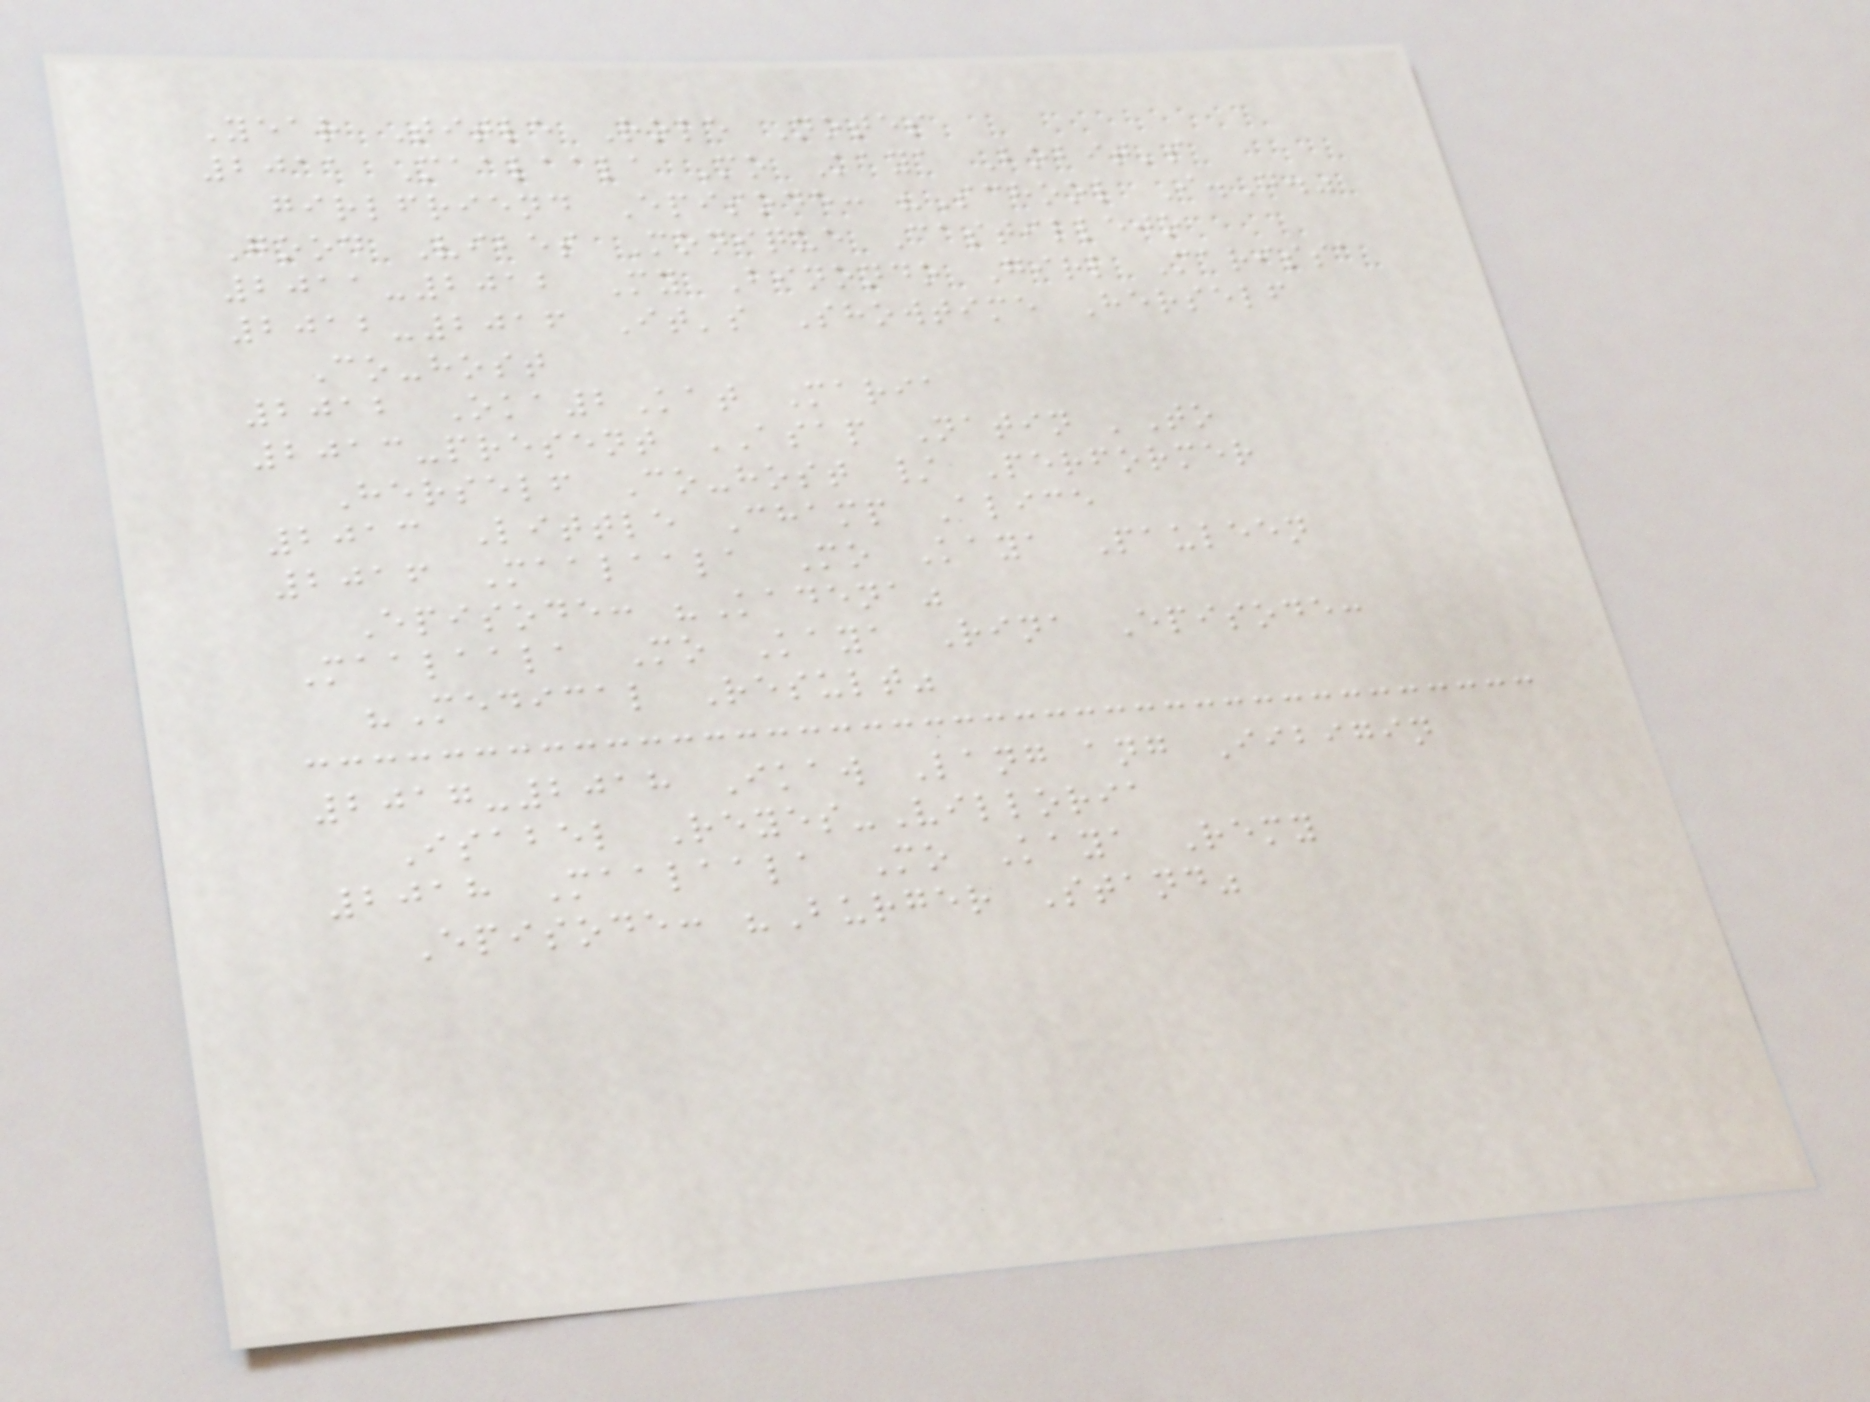Year Title Role Notes
2011 Maalaala Mo Kaya Bobit's
girlfriend Episode: "School I.D."
Good Vibes Monique Castillejo
2011-2012 My Binondo Girl Marissa
2012-2016 It's Showtime Herself
Co-host
2012 Oka2Kat Maria
2013-present ASAP Natin 'To
Herself Co-host / Performer
2013 Little Champ Alice
2016 Maalaala Mo Kaya Pauleen
Episode: "Kadena"
Maalaala Mo Kaya Rina Episode:
"Medical Result"
2017-2018 Ikaw Lang ang Iibigin
Isabel Reyes-Villoria
2018 Maalaala Mo Kaya Remy
Episode: "Burger Stand"
